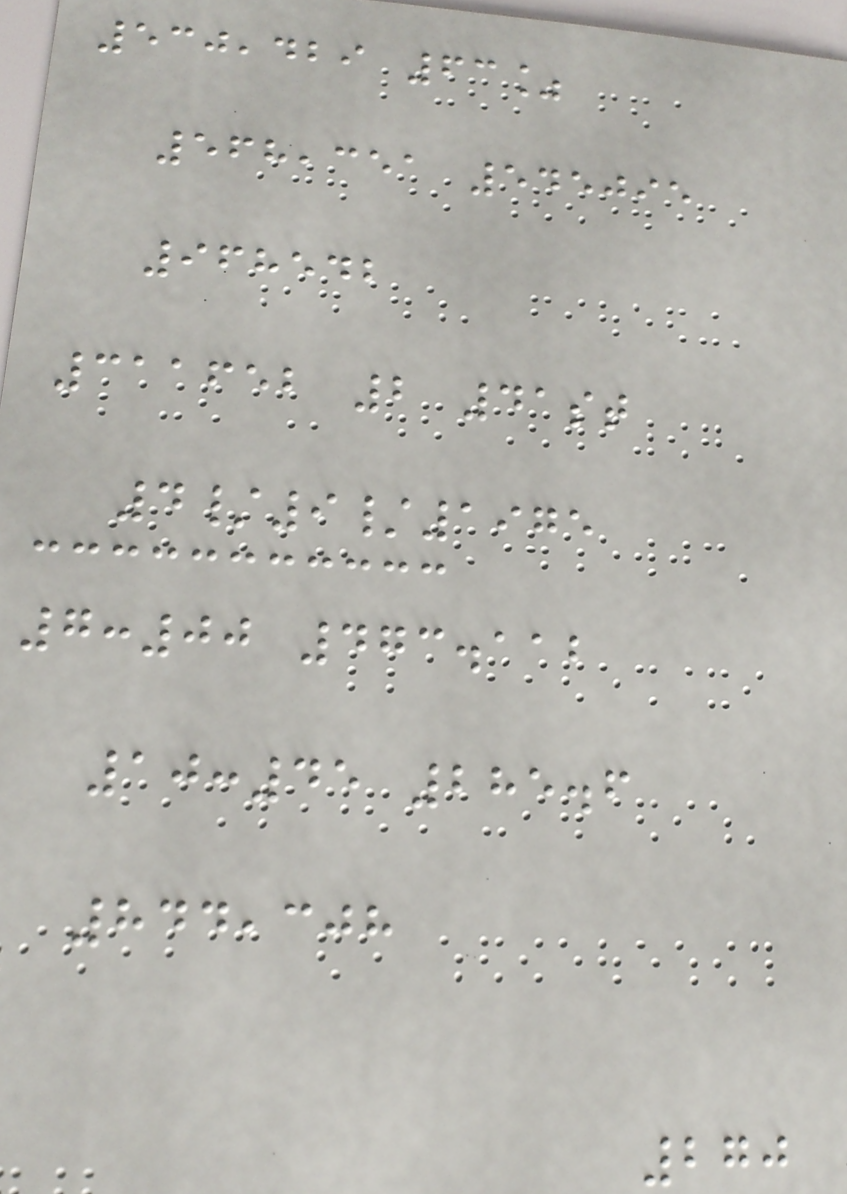530,429 63%
568,351 545095
968542
311652 2 41st
4/9/1975
7:00 473.112
10:45 285.6
844,308
270
